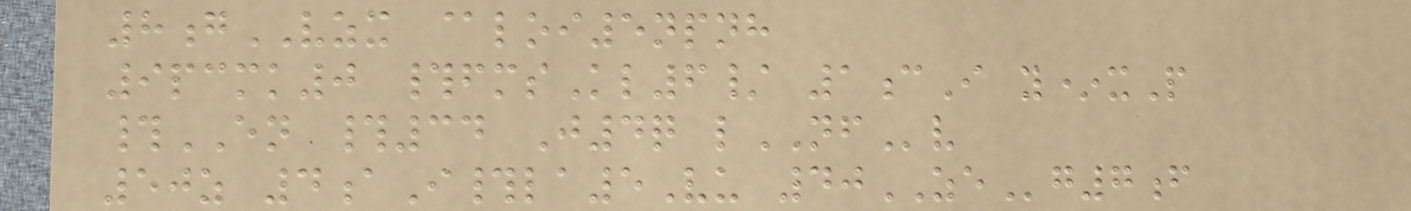8gVZX @loi5npnh
9pcmk0 #fmsKl6/ 1cI y*xP
#EN #34 J4q lNFv
50z 4aI#la5Vu 40ZEg7f
